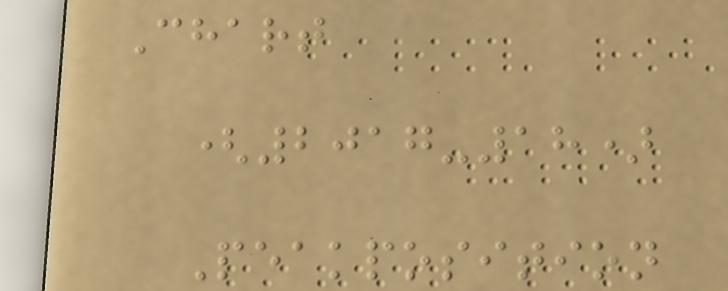Chart
(2017-18)
Peakposition
